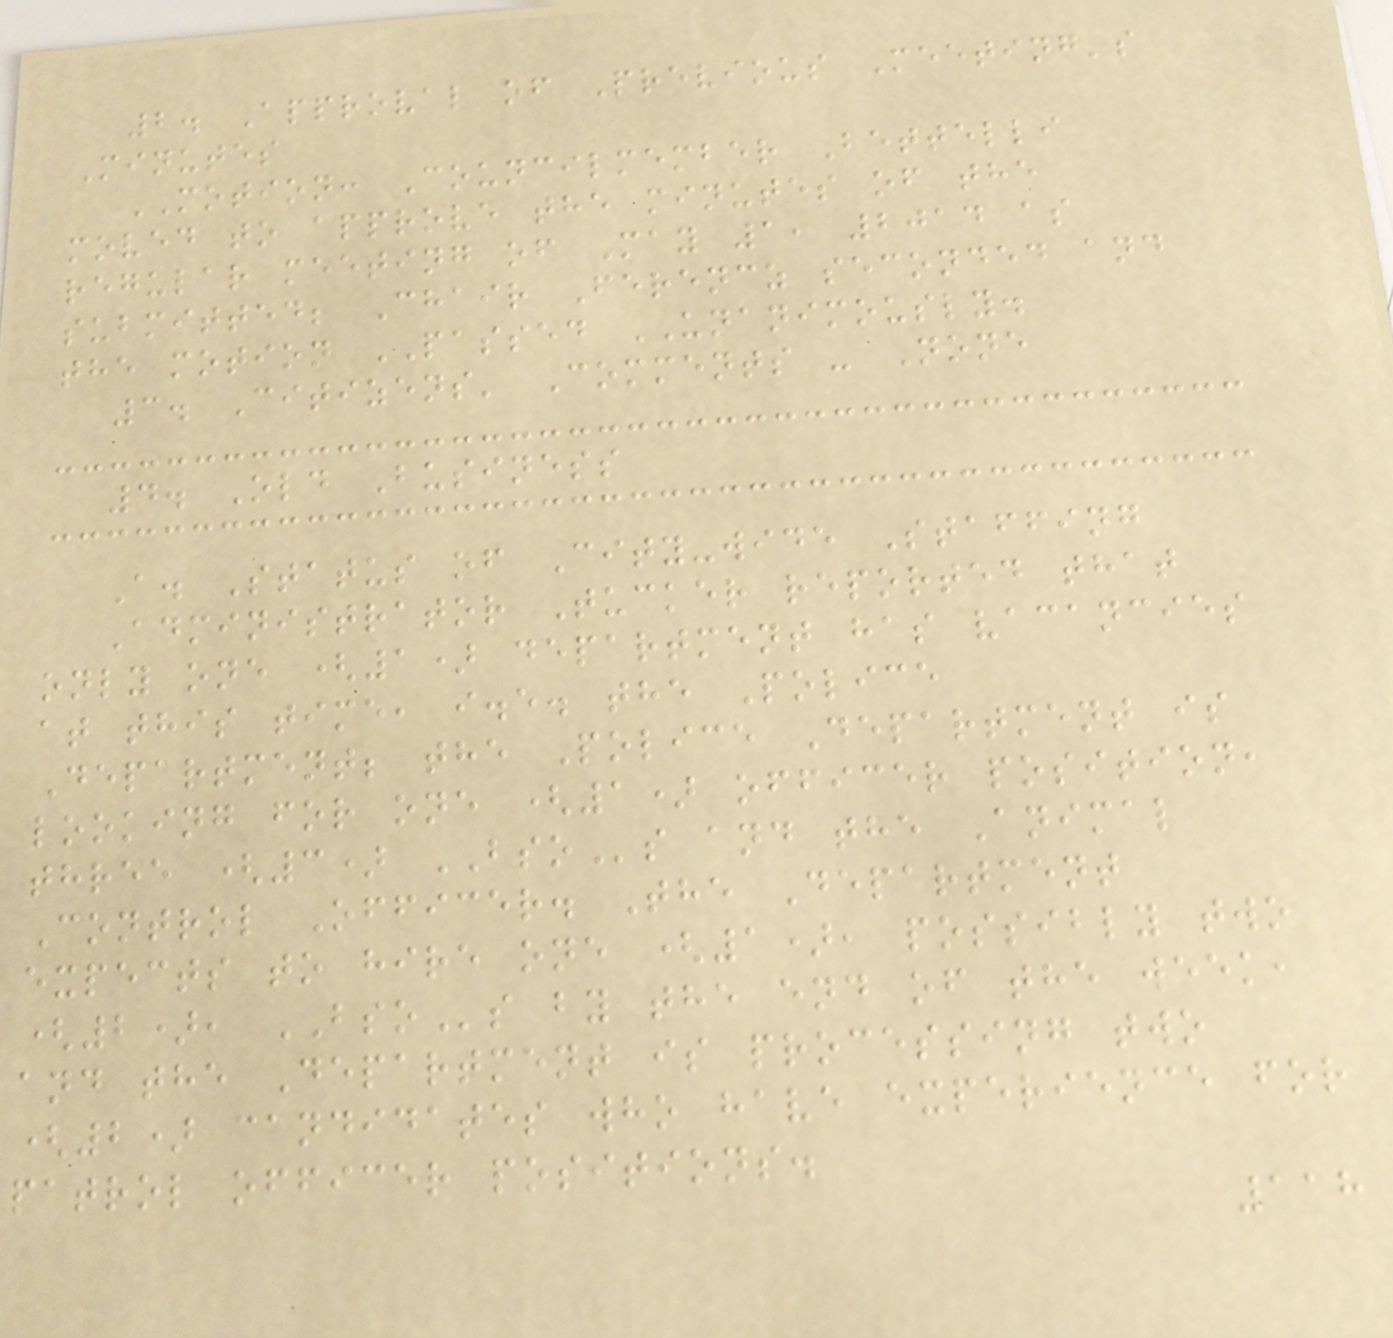2. Approval of Previous Meeting's
Minutes
MOTION: Councilmember Bettelli
moved to approve the minutes of the
regular meeting of May 1, 2014 as
submitted; Chair Ferencz seconded and
the motion PASSED UNANIMOUSLY.
3. Citizens' Comments - None
4. Old Business
A. Status of City-wide Staffing
Administrator Tucker reported that
only one (1) department has vacancies
at this time, i.e. the Police
Department; the Police Department is
looking for one (1) officer position,
three (3) BSOs and the Animal
Control Officer. The Department
expects to hire one (1), possibly two
(2), BSOs by the end of the week,
and the Department is processing two
(2) candidates who have experience for
patrol officer positions.
118
